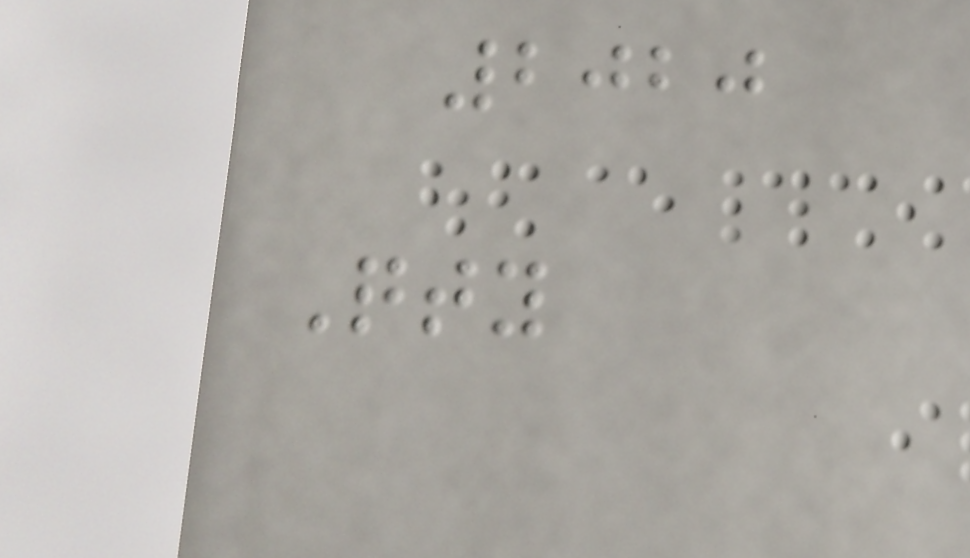2020
Qty
